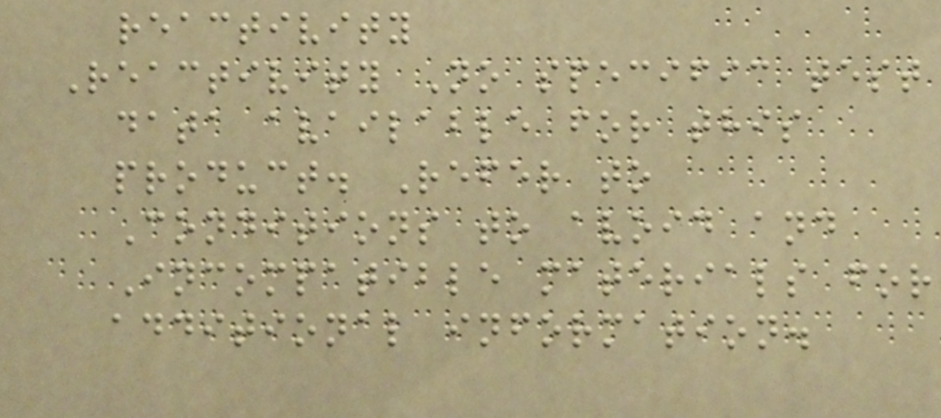reactivity
Reactivity No specific test
data available for this
product. Refer to
Conditions to avoid and
Incompatible materials for
additional information.
